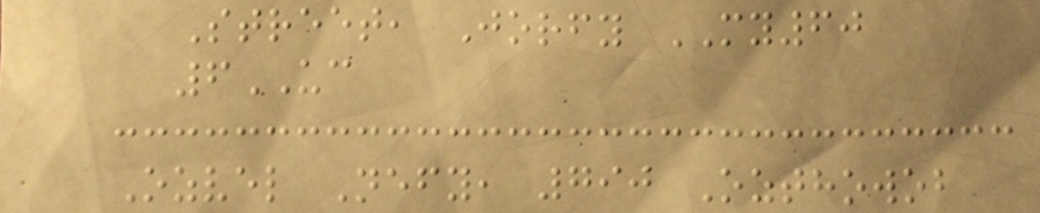Street, Jorfy MY60
6UC
Ozvel Nefy, 790 Ozthowob
